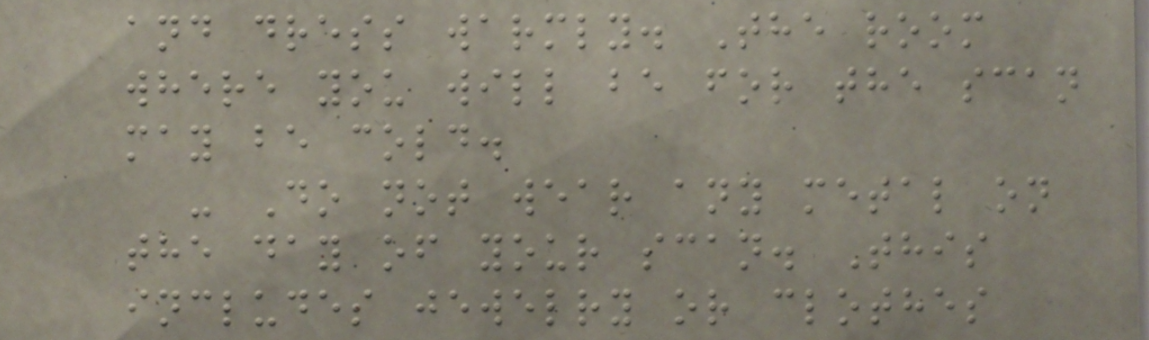and dress warmly. The room
where you will be for the scan
may be cold.
- Do not wear any metal on
the day of your scan. This
includes jewelry or clothes
